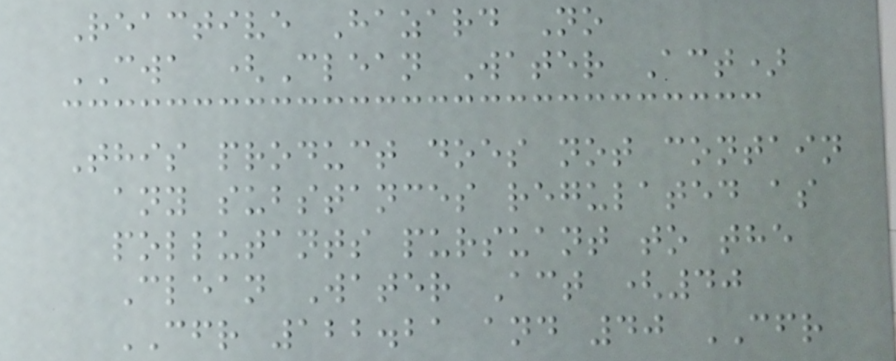Reactive Hazard No
CWA (Clean Water Act)
This product does not contain
any substances regulated as
pollutants pursuant to the
Clean Water Act (40
CFR 122.21 and 40 CFR
